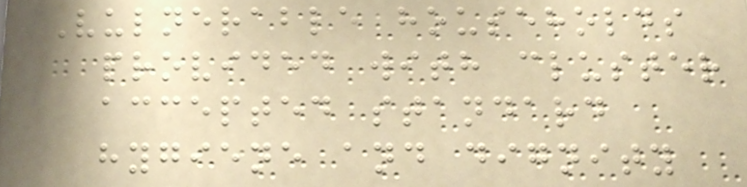Vulnerable households
provided with cluster
accepted standard
hygiene and dignity
